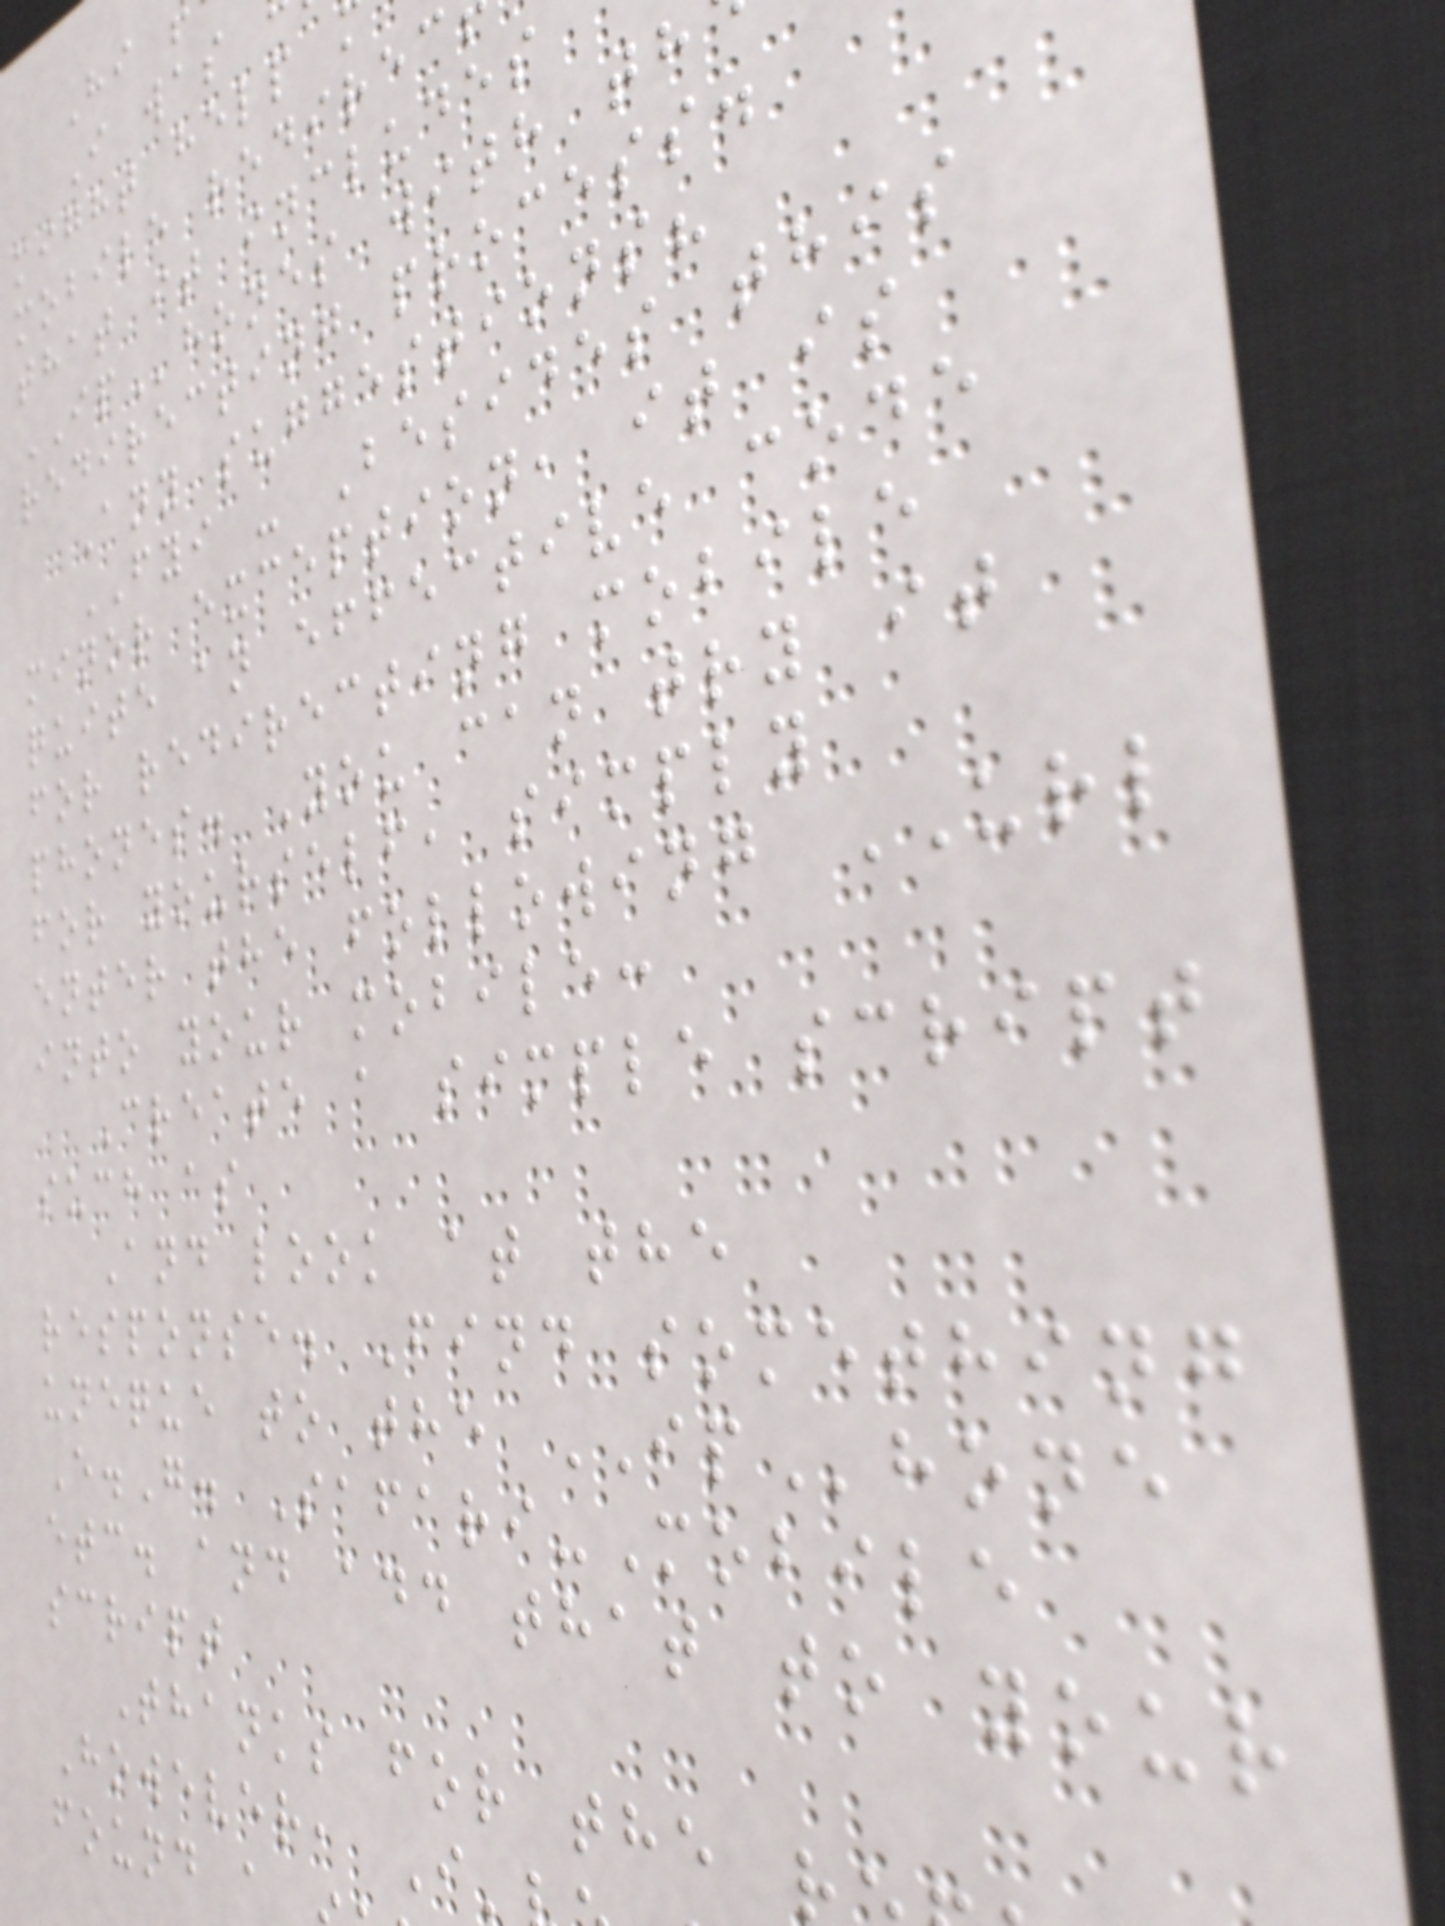I was
might help
mobile redirec
that it includes
IPhones with th
redirecting process.
Any suggestions?
FYI - Besides this
minor exception, it is
quite an effective code
for redirecting mobile
phones. You can try it
for yourself, simply
enter the following URL
into your mobile:
Create a simple script
such as
And look at the
response. Find something
uneque to the IPhone
E.G. Safari-Mobile
etc. and add that to your
script
Thanks for the
However, I'
found a
